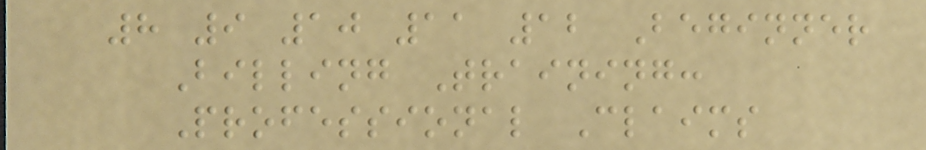8 9 10 11 12 Beginner
Billing Training:
Professional Claims
